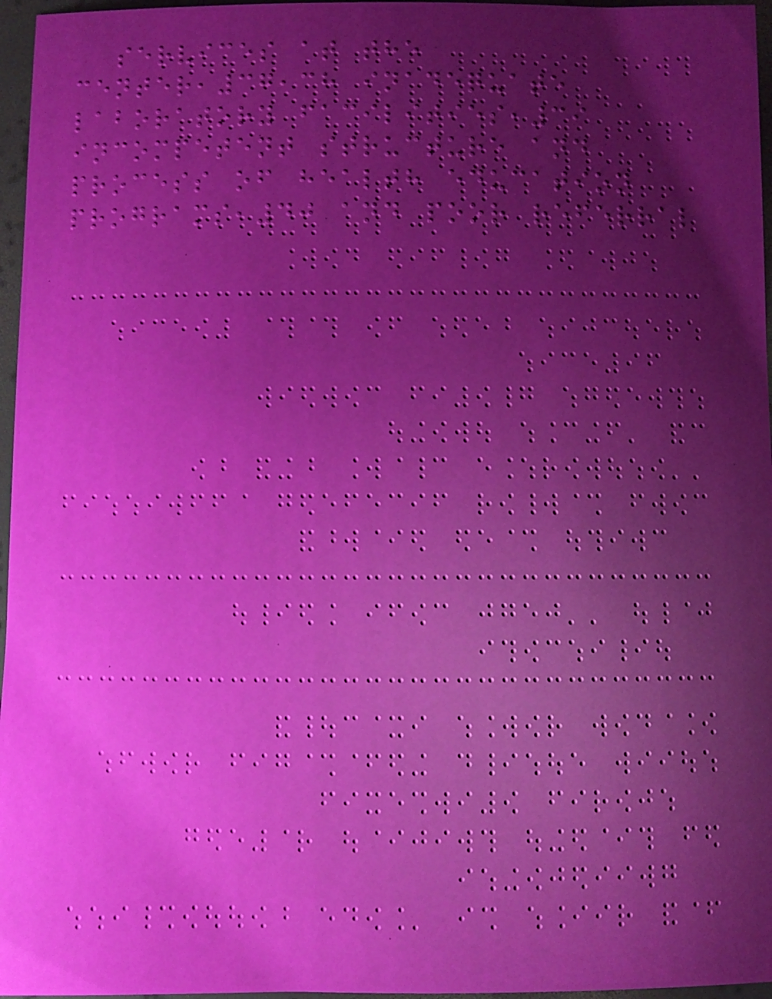services at the
center,37,38 inadequate
laboratory facilities,39
incompetent structure and
process of health education
programs,40 and poor referral
